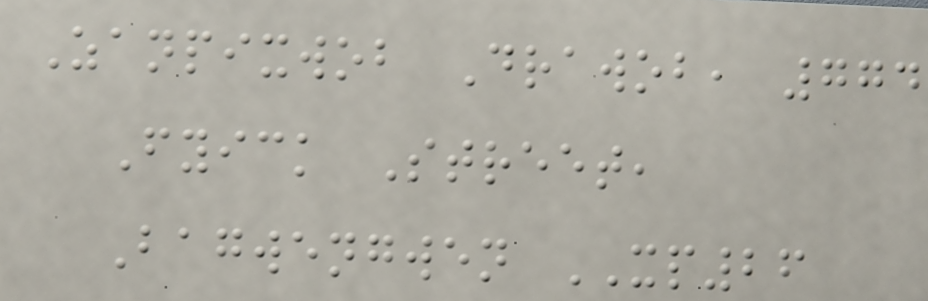Zanpixwob Drawob, 774
Fyick Street,
Bagwengwen XP26
